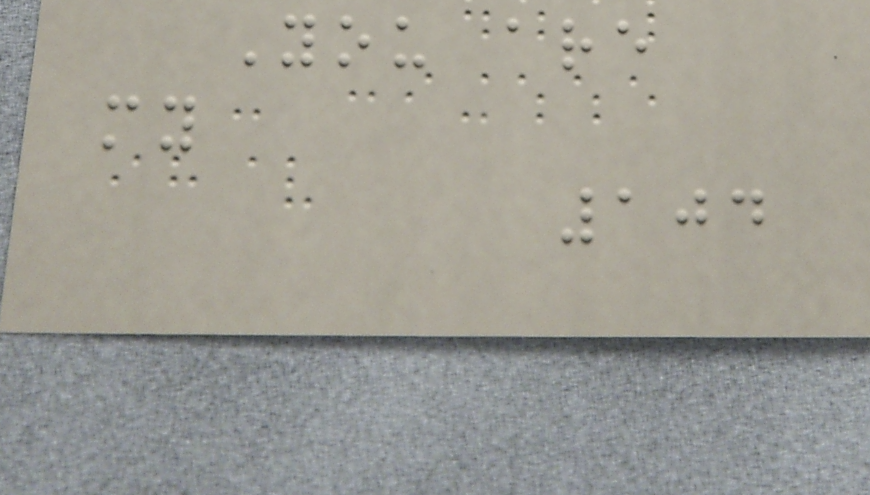You are
my
104
